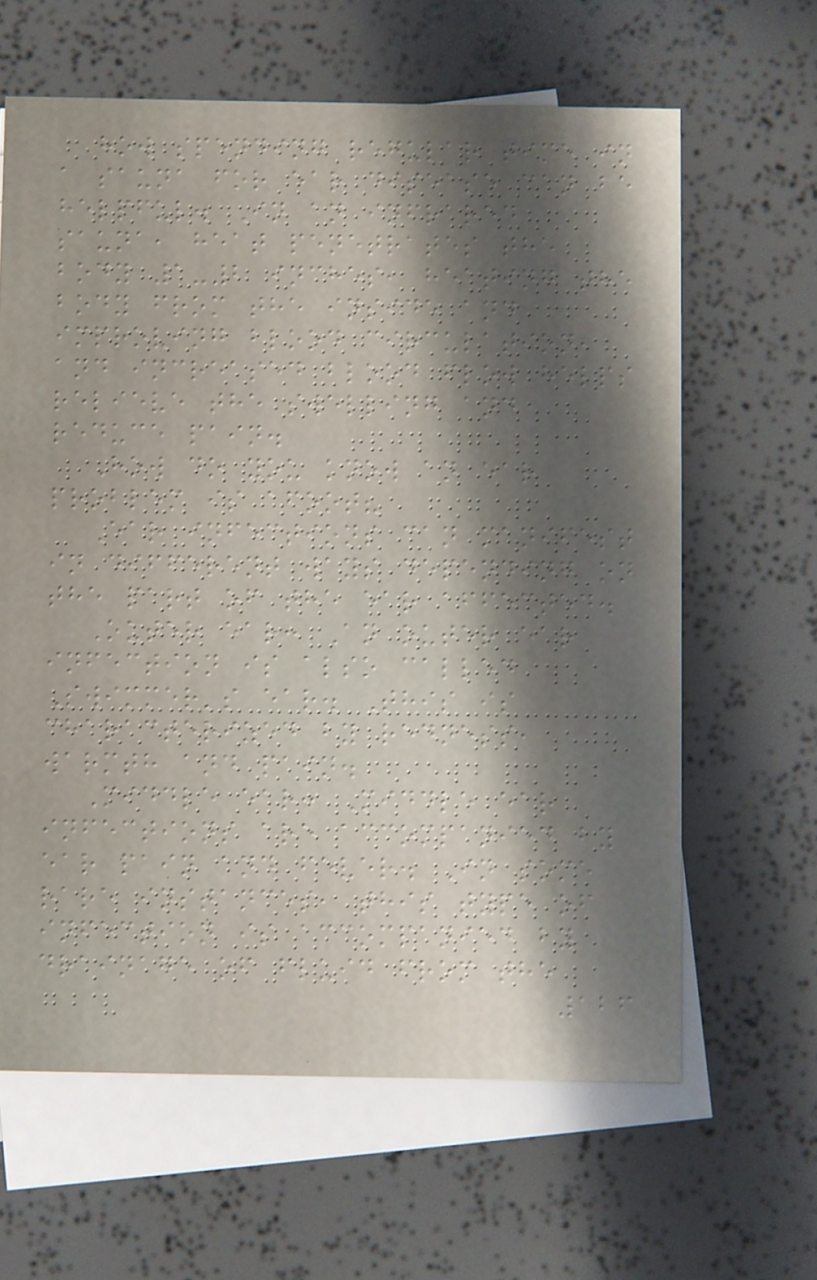how spending regular time in
a sauna for ear disease can be
helpful. In an infrared
sauna, heat penetrates the
body 1-2 inches, heating the
body from the inside and
improving blood circulation,
and increased blood flow helps
relieve the swelling and
reduce pain.
How do you know an ear
problem is afoot?
Ear infections can manifest
in different ways depending on
the part of the ear affected.
Outer ear: An outer ear
infection is also called
Swimmer's ear. This is
characterized by redness,
warmth and pain.
Middle ear: Middle ear
infections are accompanied by
ear pain and fever. In some
rare instances, this type of
infection is accompanied by
drainage of fluid from the
126
